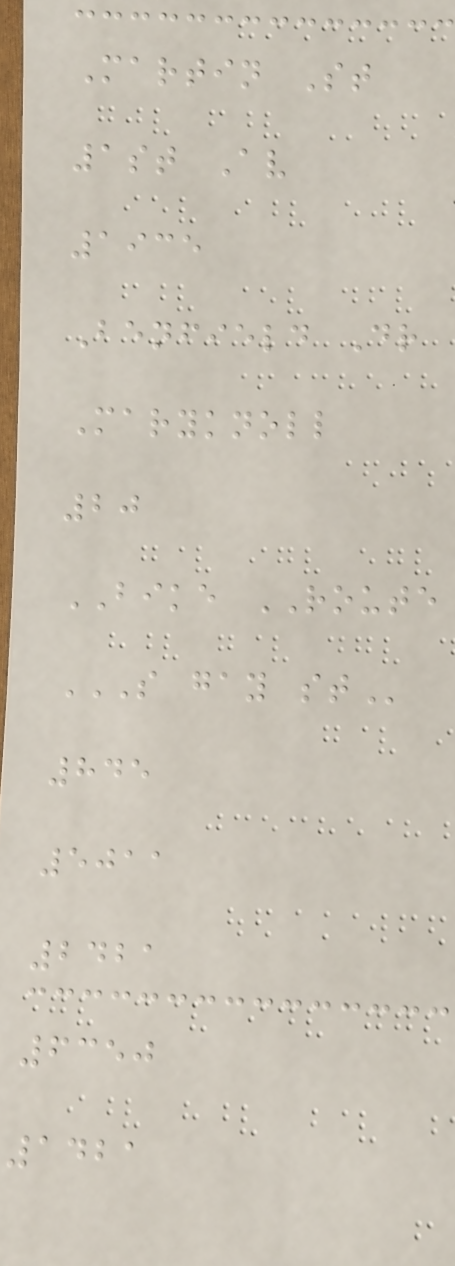Martin St
1st Av
1935
Benfield Dr
Maryknoll
20
BIKE ROUTE
S GAY ST
845
5011
2421
6350
1421
